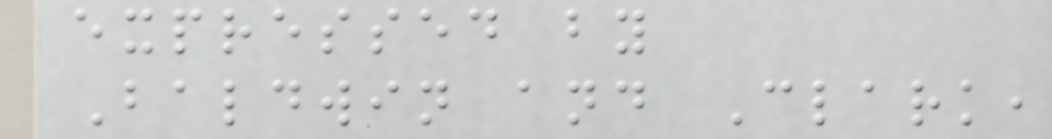expressed by
Baldwin and Clark,
